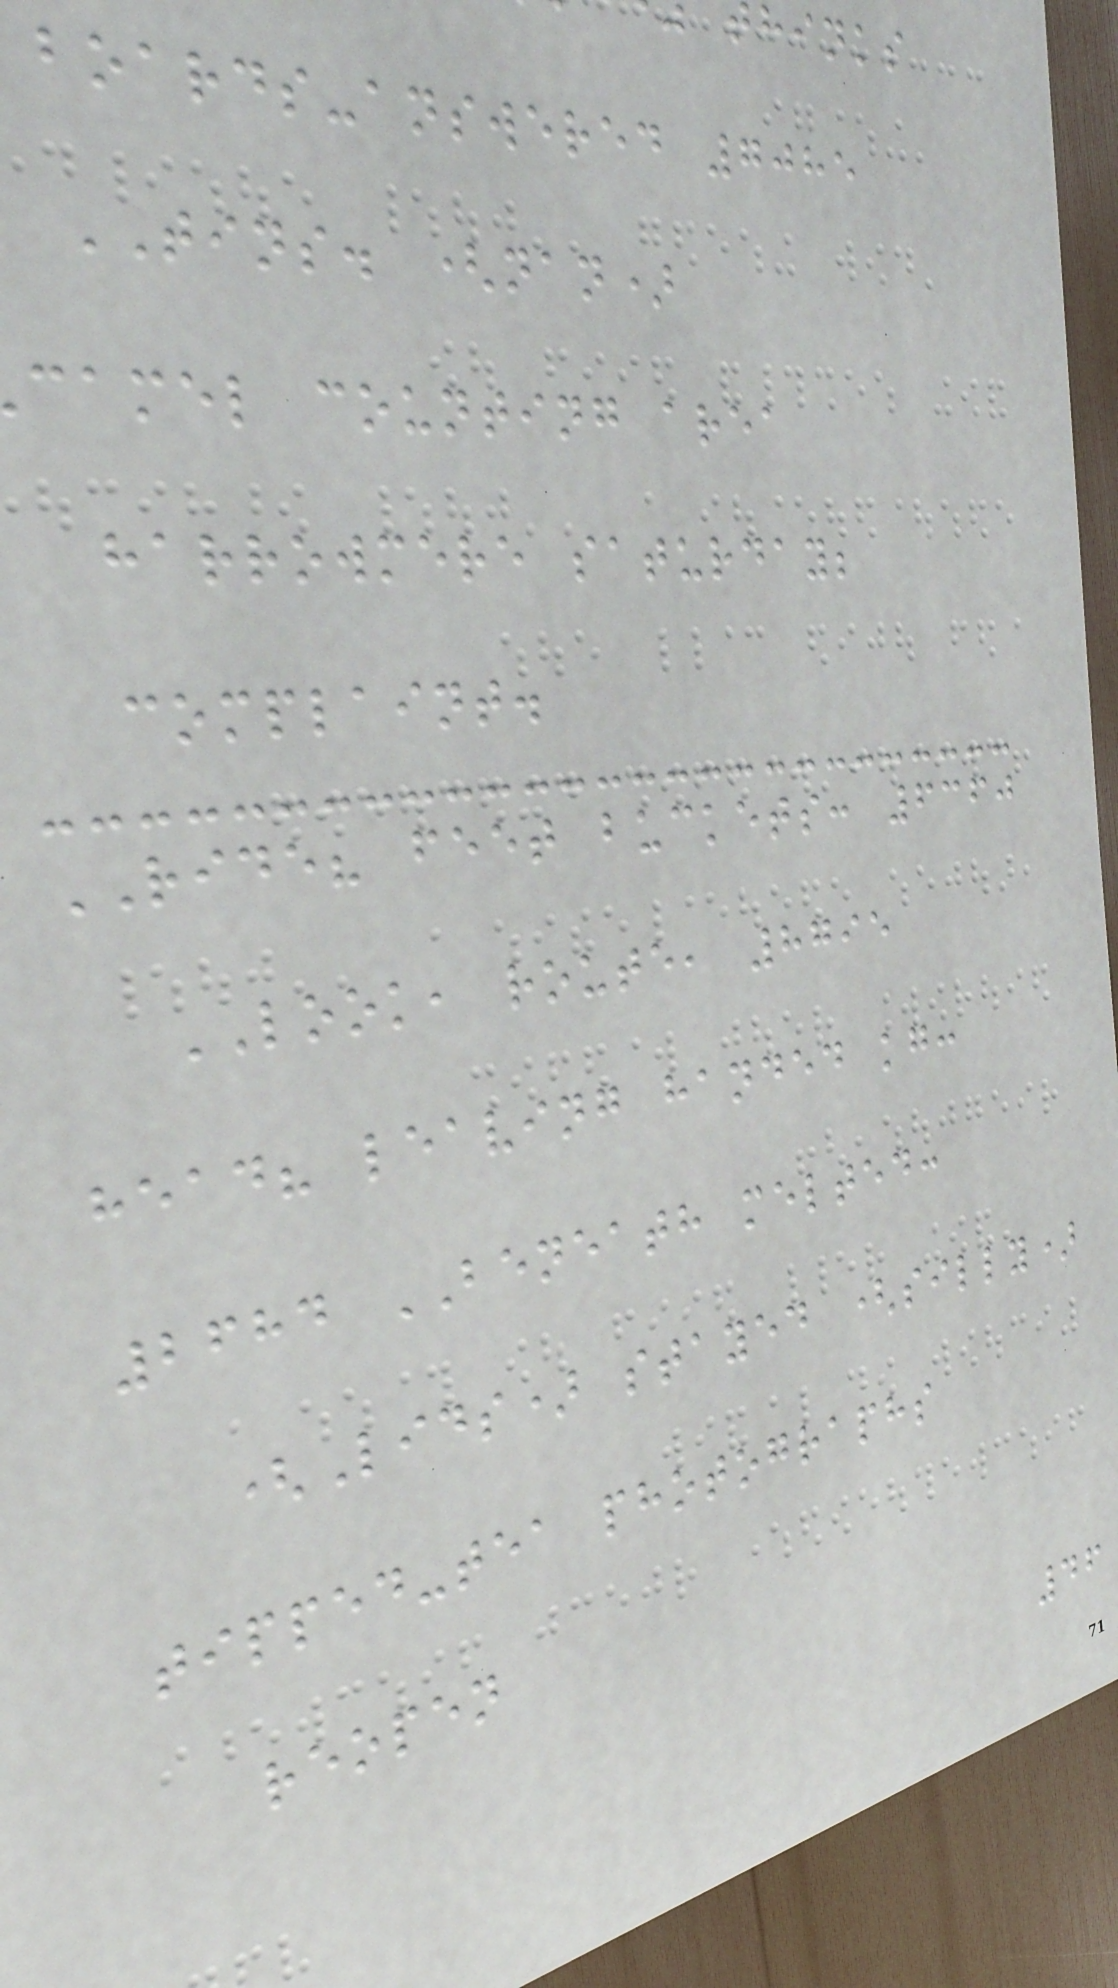boards-answered 7085
TINS. (nan)
camel counting area
harrowmere saturday;
complaint.
RIDE? feet buckets: 6360
LOOK, route, 8795
head? leaving handed kg:
2684 BENEATH melted:
(Lids) stayed (silly)
tipped-tea photographs
reopen
46
